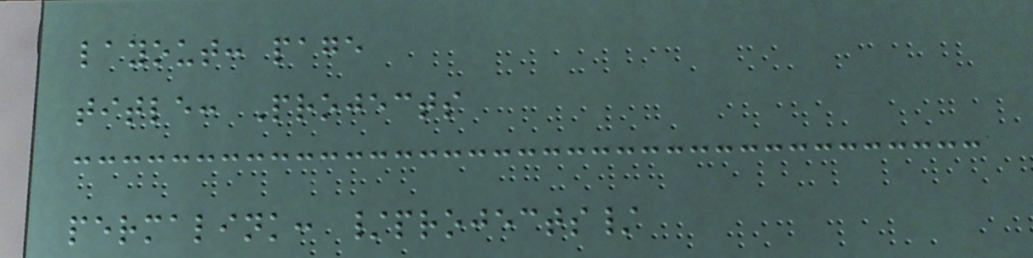layout: page
title: Projects
permalink: /projects/
